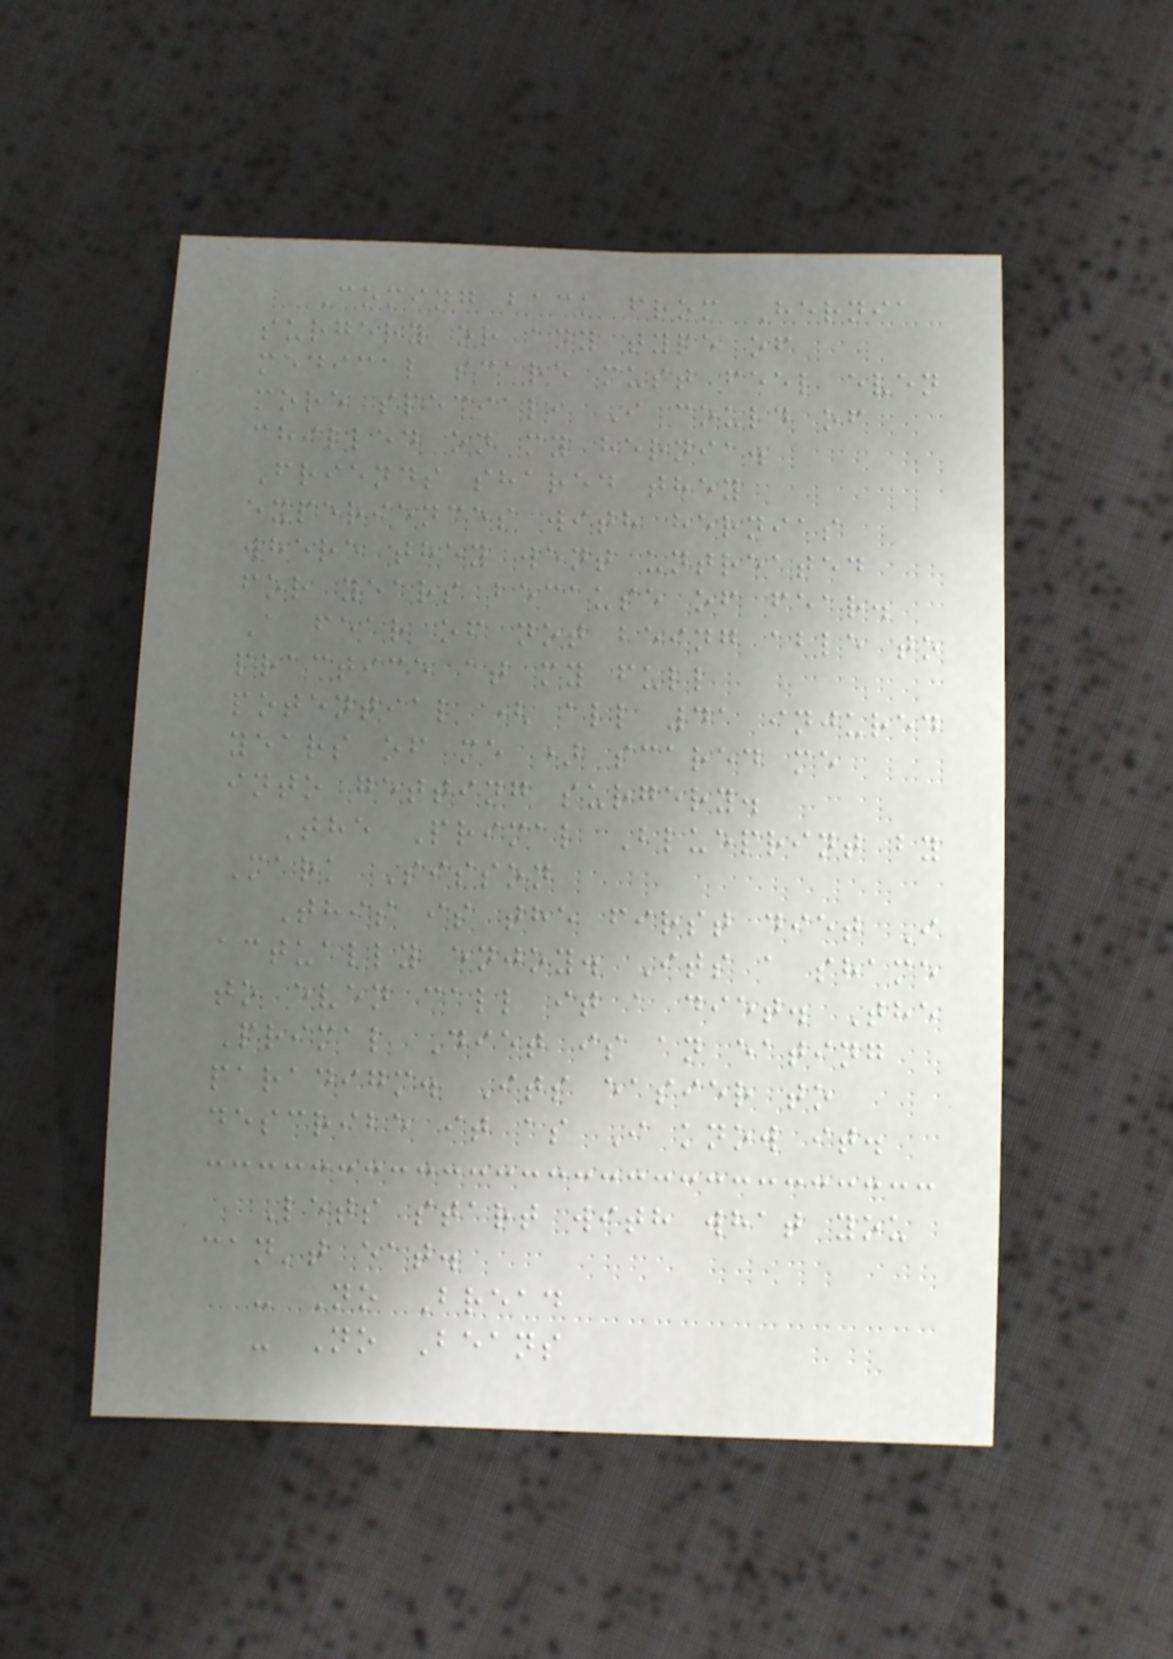Coming back from Hernia
surgery or any type of
medical scare must feel even
more special, I could of
chilled on my hernia.
Friends shared they
experiences with hernias
where they went untreated
for years because of fear.
A fear of not being able to
practice at my full
potential ( all 41 injured
years of me ) scared me
into getting surgery.
The Primal Blueprint by
Mark Sisson
This is the first diet I
actually enjoy. Its a shame
to even call it a diet. The
Primal Diet is an eating
paradigm. Its easier to
describe it as I know it.
Lets start with what you
can't eat.
- No Bread
- No Beans
